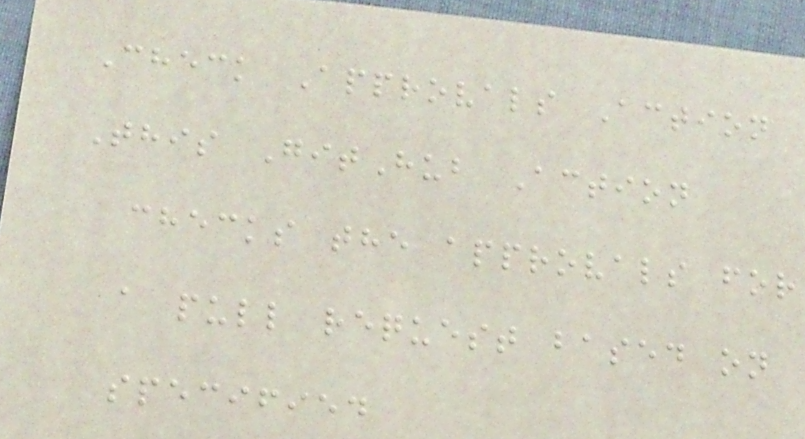Check Approvals Action
This GitHub Action
checks the approvals for
a pull request based on
specified
